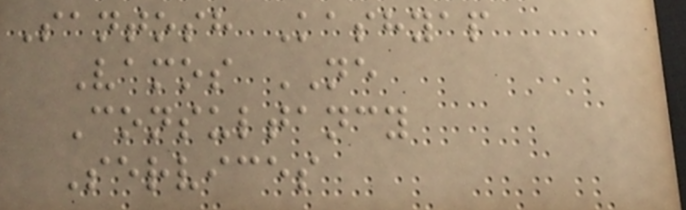Santosh Kashyap
Vamos NE
Consultancy
Services
